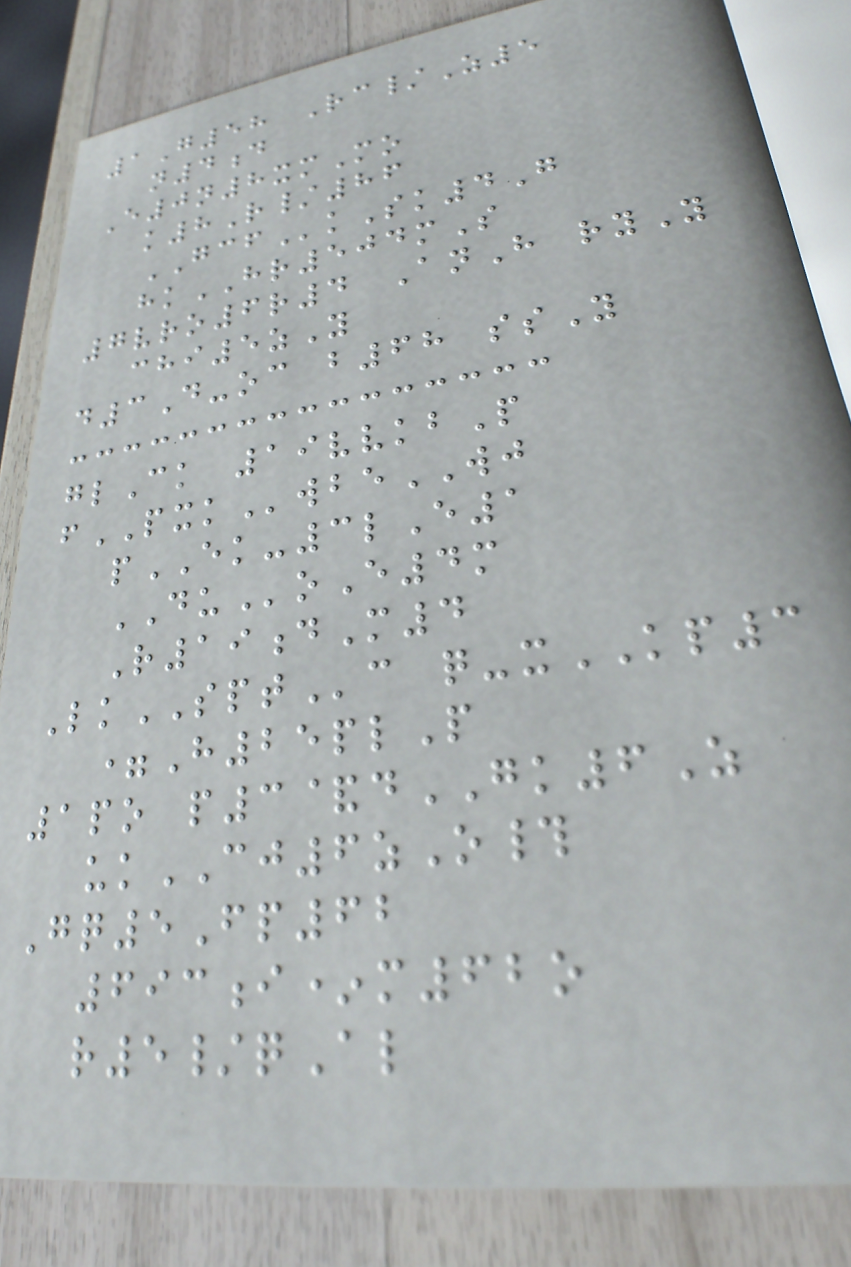1G58 Rc/Z5
n4d
E0n8xmMo
k8R/86
GCFkSk4G
hkHR504mS
7vro6r4 AnH ryY
chi5zY
d3D-oc b68 ssY
glCk 19vvkbP
fPXKwbeWJ
pEK-3lE1
DUoE4m
R19dM4
LkSPTc q-xKP3
=H25plP
1po p3&dGK6Z
ukCJ6zO#
Gq5Fp62
693i*m62o
r5/qAl
